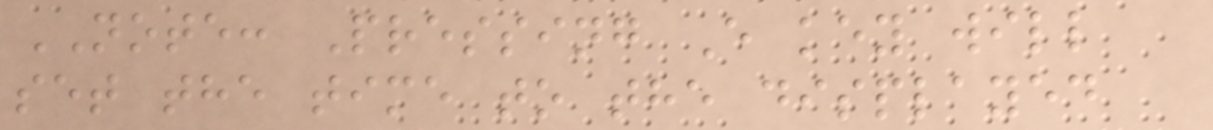NOTE: Pressing E key will
set the time to the displayed
